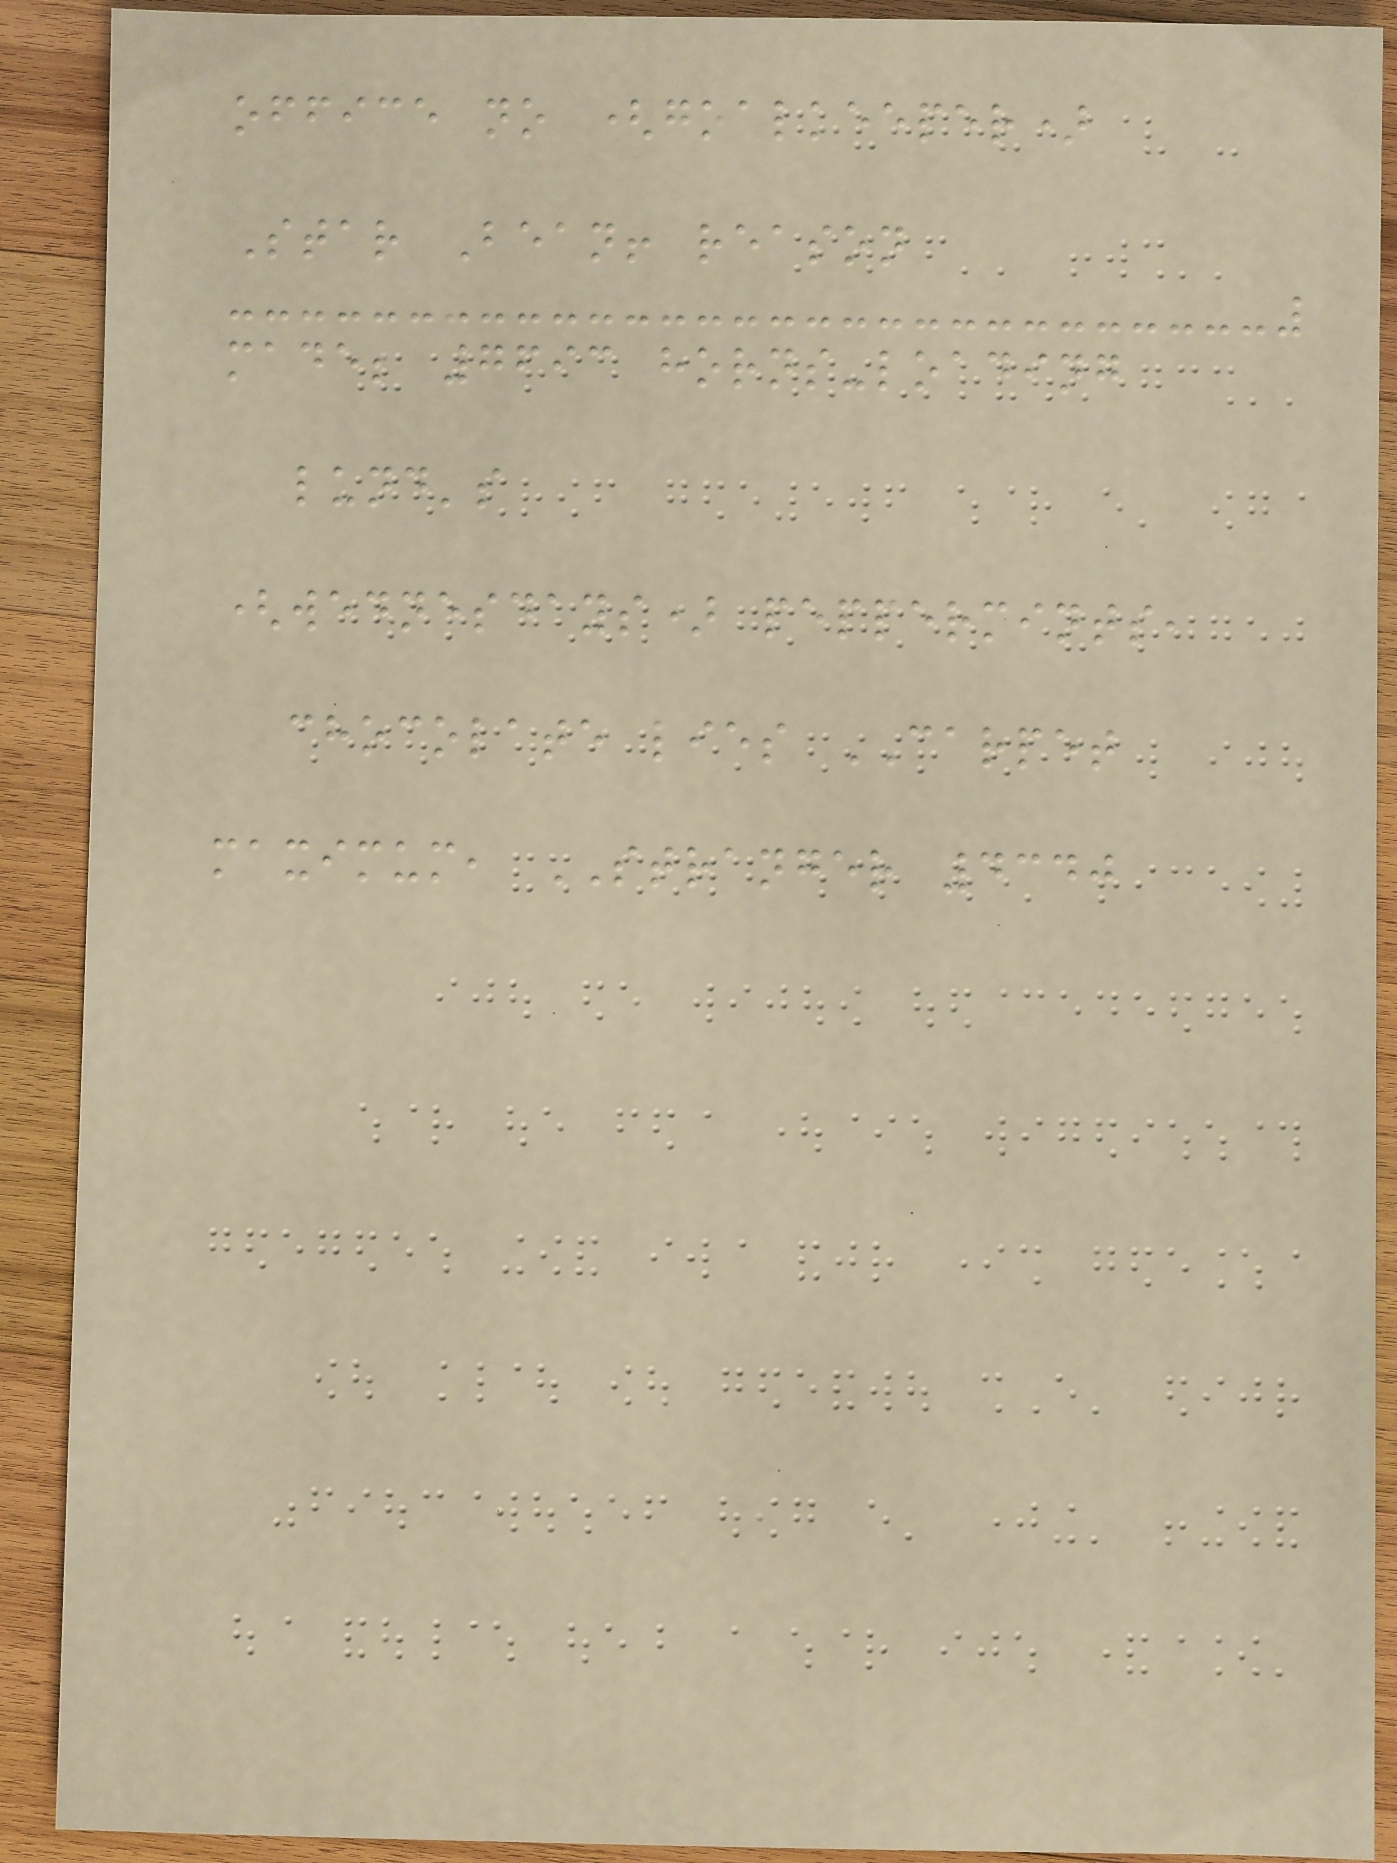office no (goalkeeper)
Star Bean! reason
made; 7693 horns-loading
lund's
(wednesdays) peppermints,
chocolate lies CARPET
maximum, STRANGER 4340
